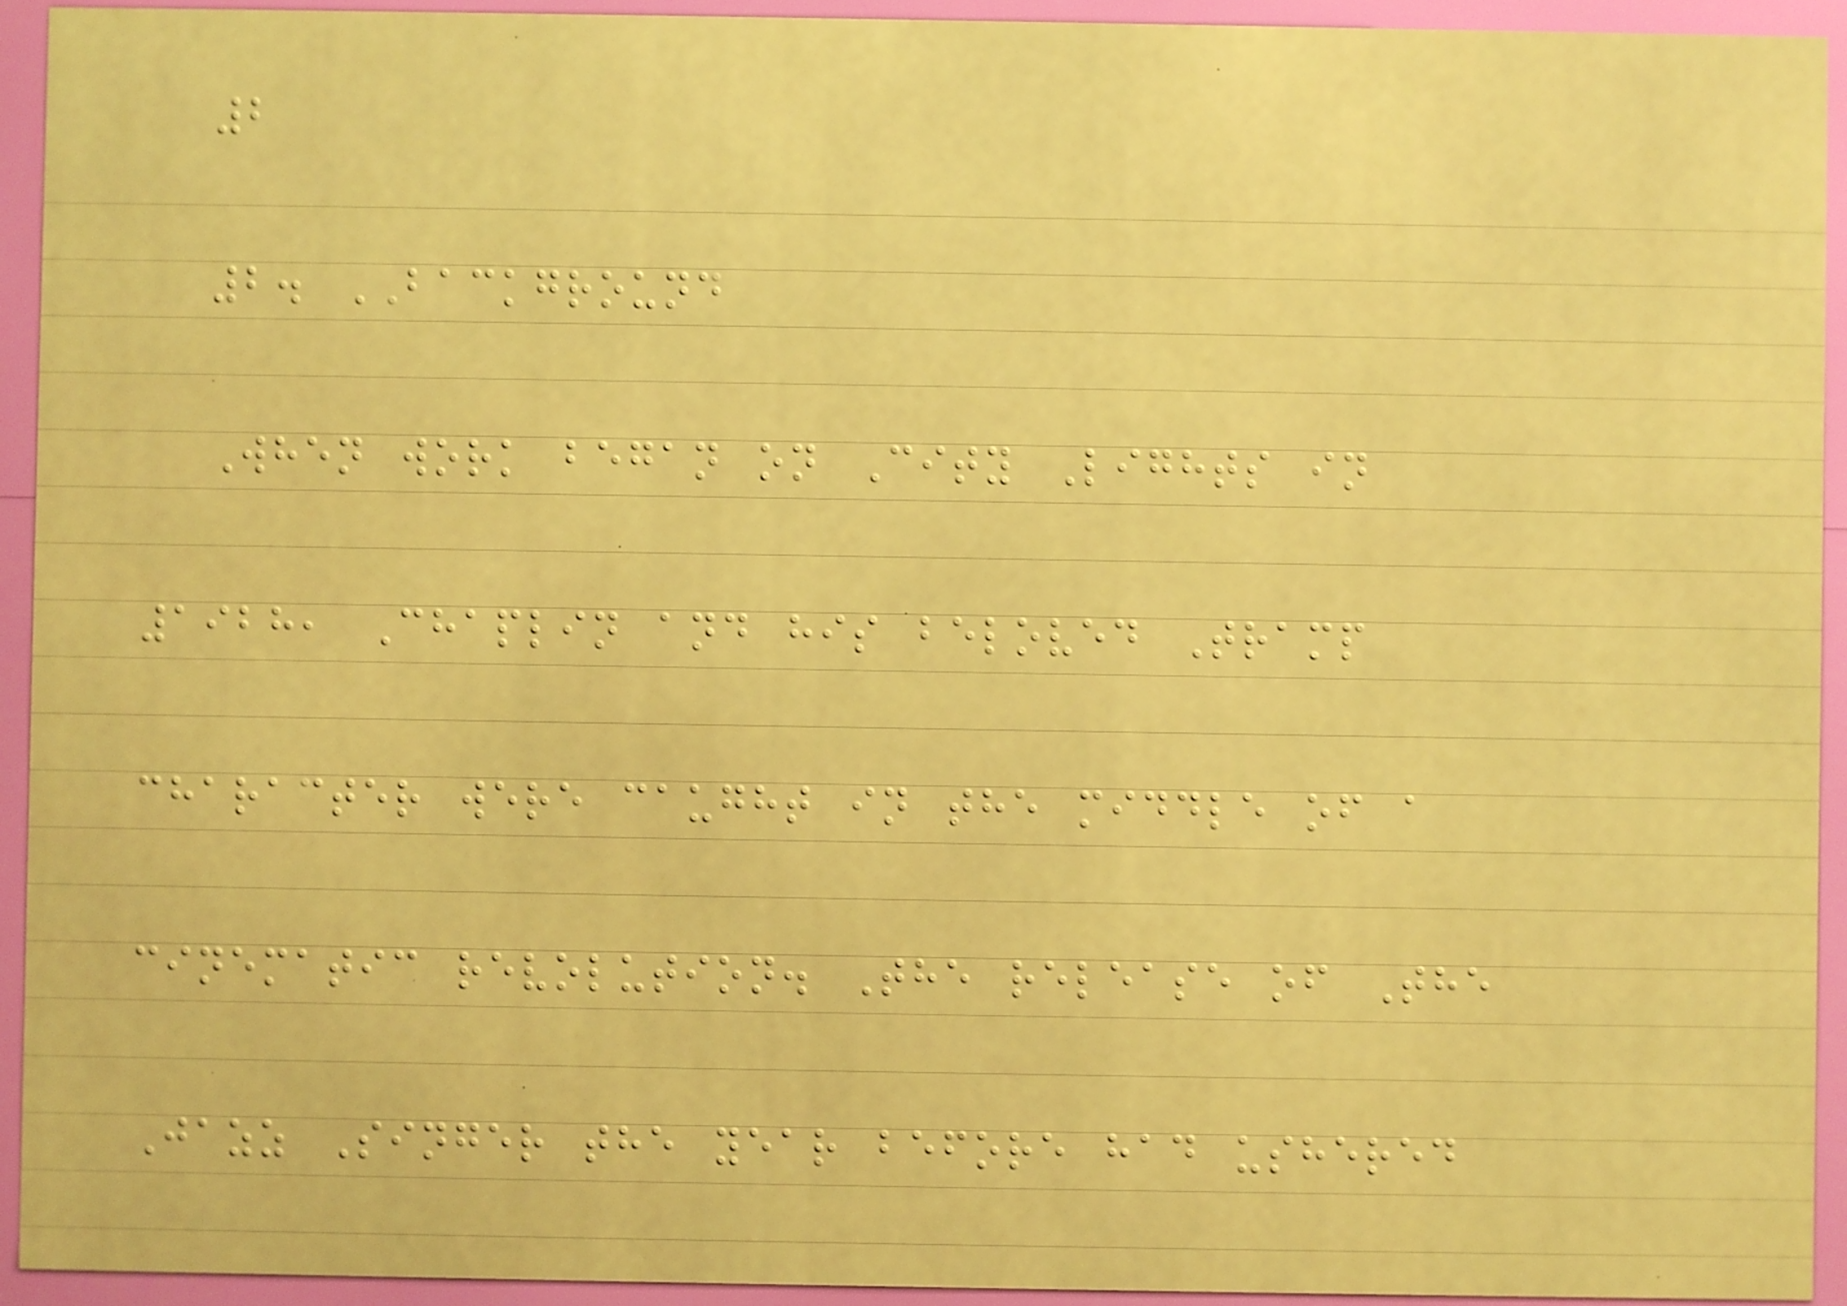2
2. BACKGROUND
When work began on City Lights in
1928, Chaplin and his beloved Tramp
character were caught in the middle of a
cinematic revolution. The release of The
Jazz Singer the year before had ushered
